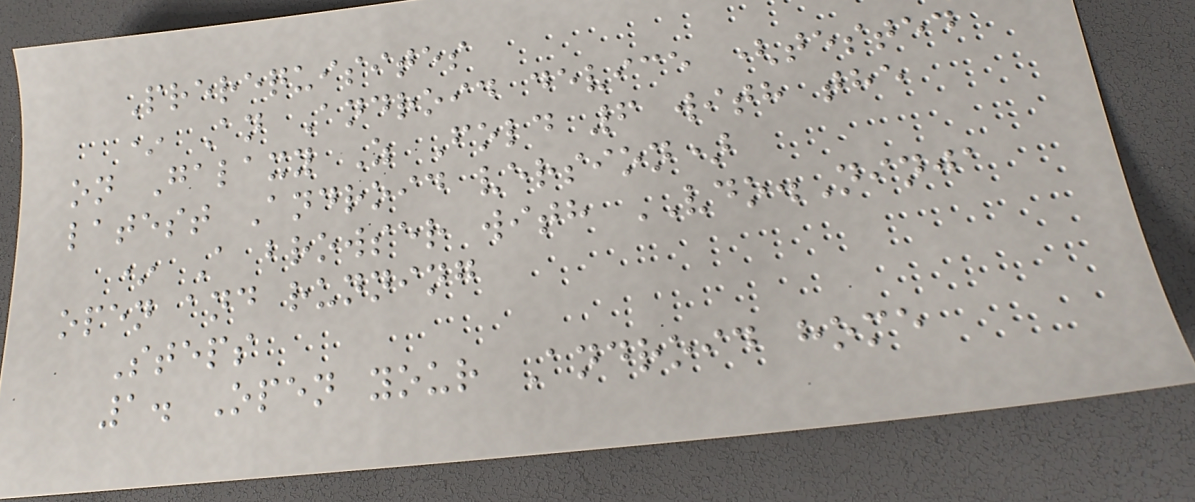Prerequisites
* An Android device (tested
on Galaxy Z Fold 6 with the
latest Android version)
* A browser with VDO.Ninja
open and running
Steps
1. Open your Android home
